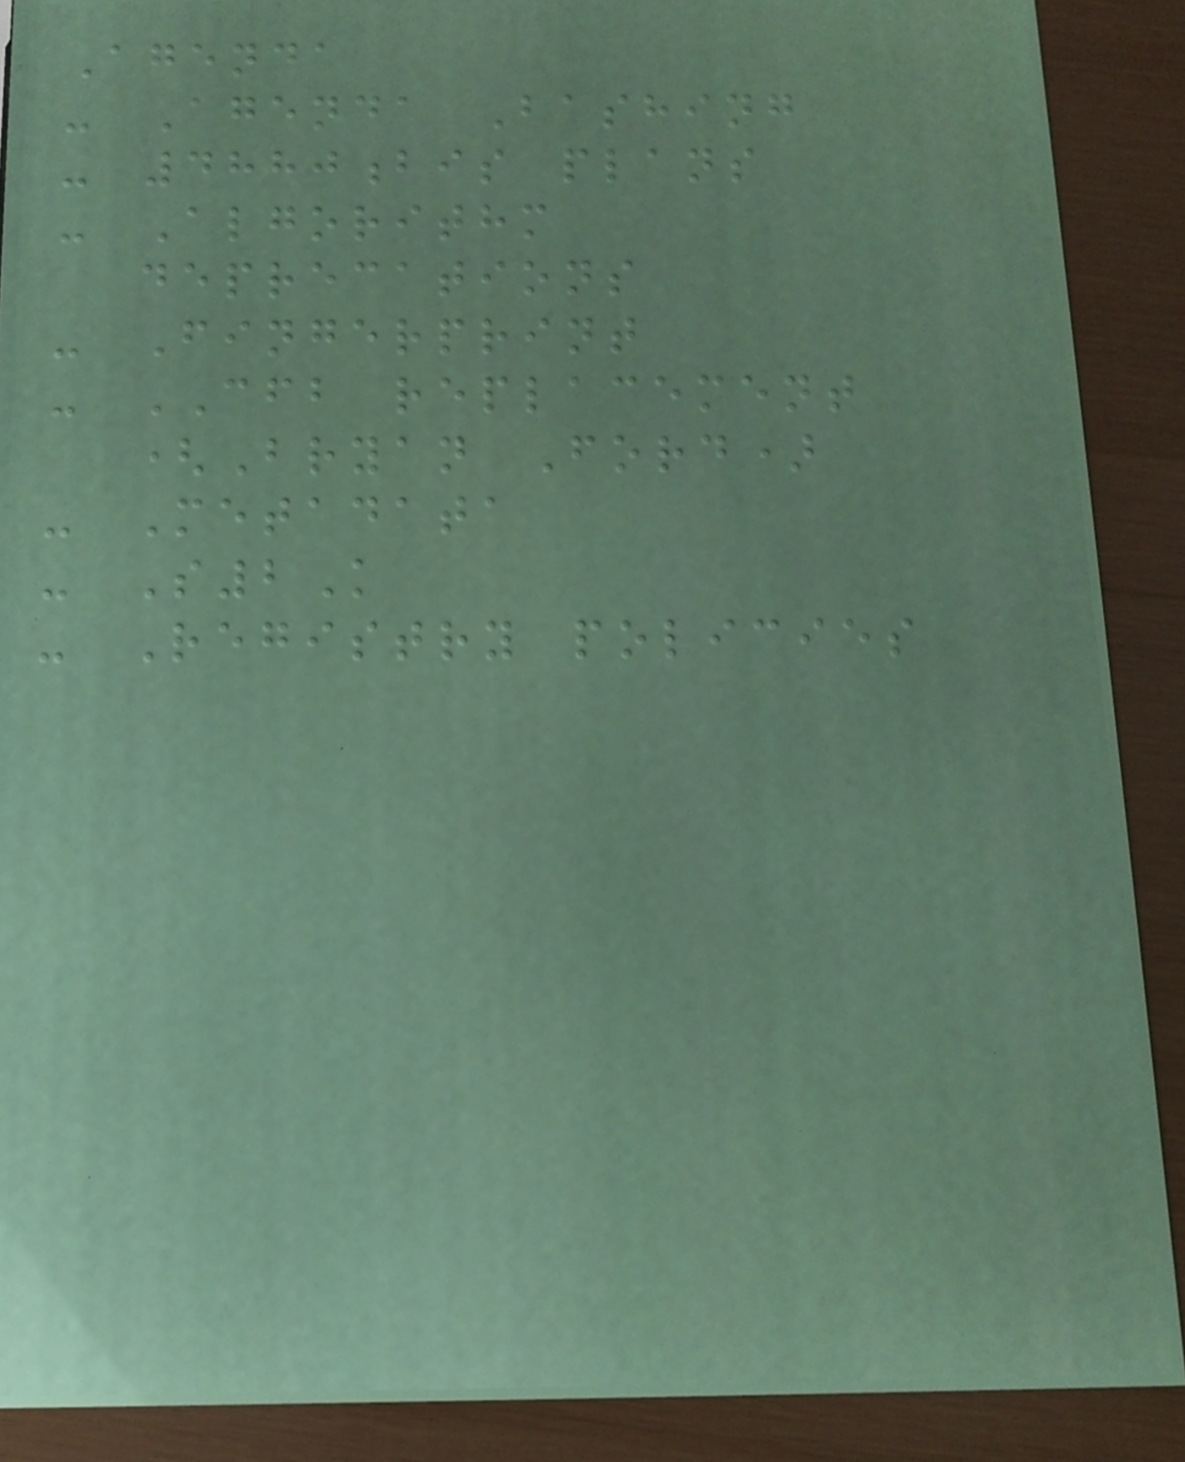Agenda
- Agenda Bashing
- 4880bis plans
- Algorithm
deprecations
- Fingerprint
- CFB replacement
(Bryan Ford)
- Metadata
- S2K
- Registry policies
